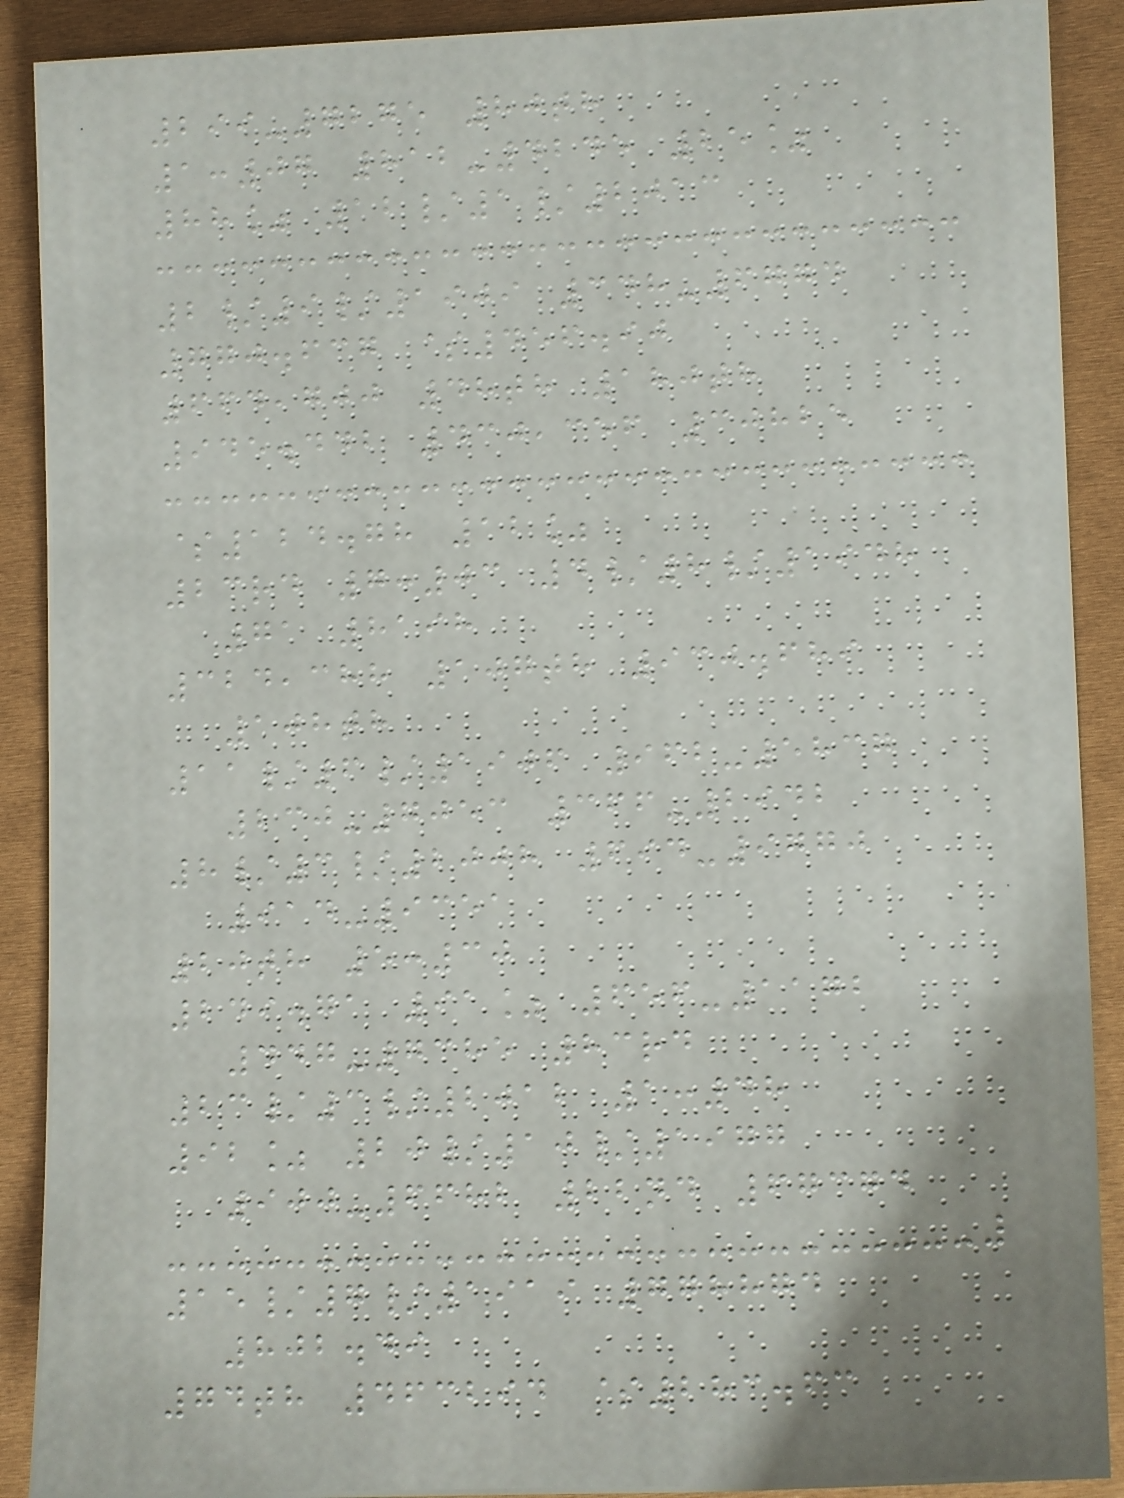299-7275 80th
1:07 812-4245 25%
88% 12/1/2013
2/9/1909 348-6774
770.637 $456.90
664,700 48th 180th
945.442 430,356 30825
$124.78 12%
23rd 7:03 4/8/1948
71 8198
324,388 107th 930.689
108th
11/6/1906 962-5837
230-7053 366-2942
8/3/2008 694-9770
914-9351
20th 5:30
249.71 91% 656-1172
447-7385 83rd
23/3/2012 1:48
92% 20/10/1977
900-6682 22nd 67374
15/7/1919 778874
802.49
74th 463294 $283.63
